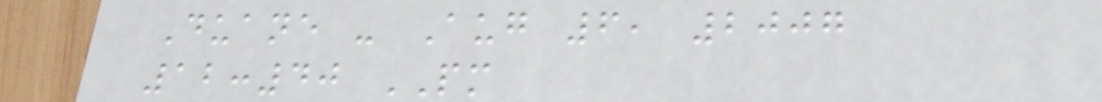Duane - Aug 6, 2007
12:40 PM
